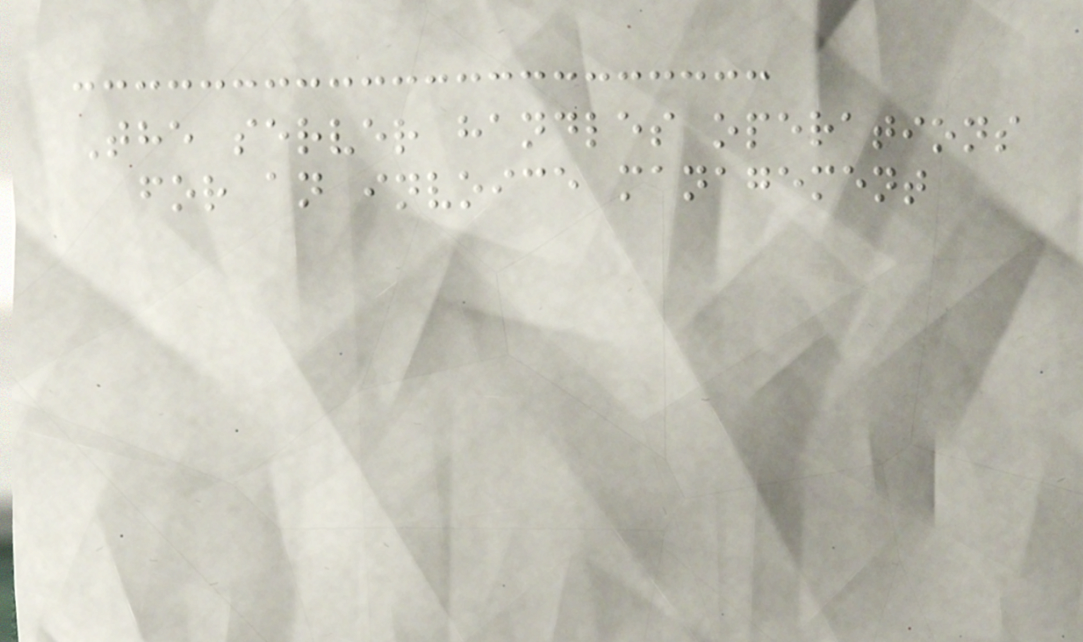The server handles operations
for an invoice management
